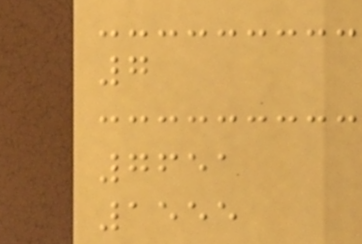7
7651
1555
